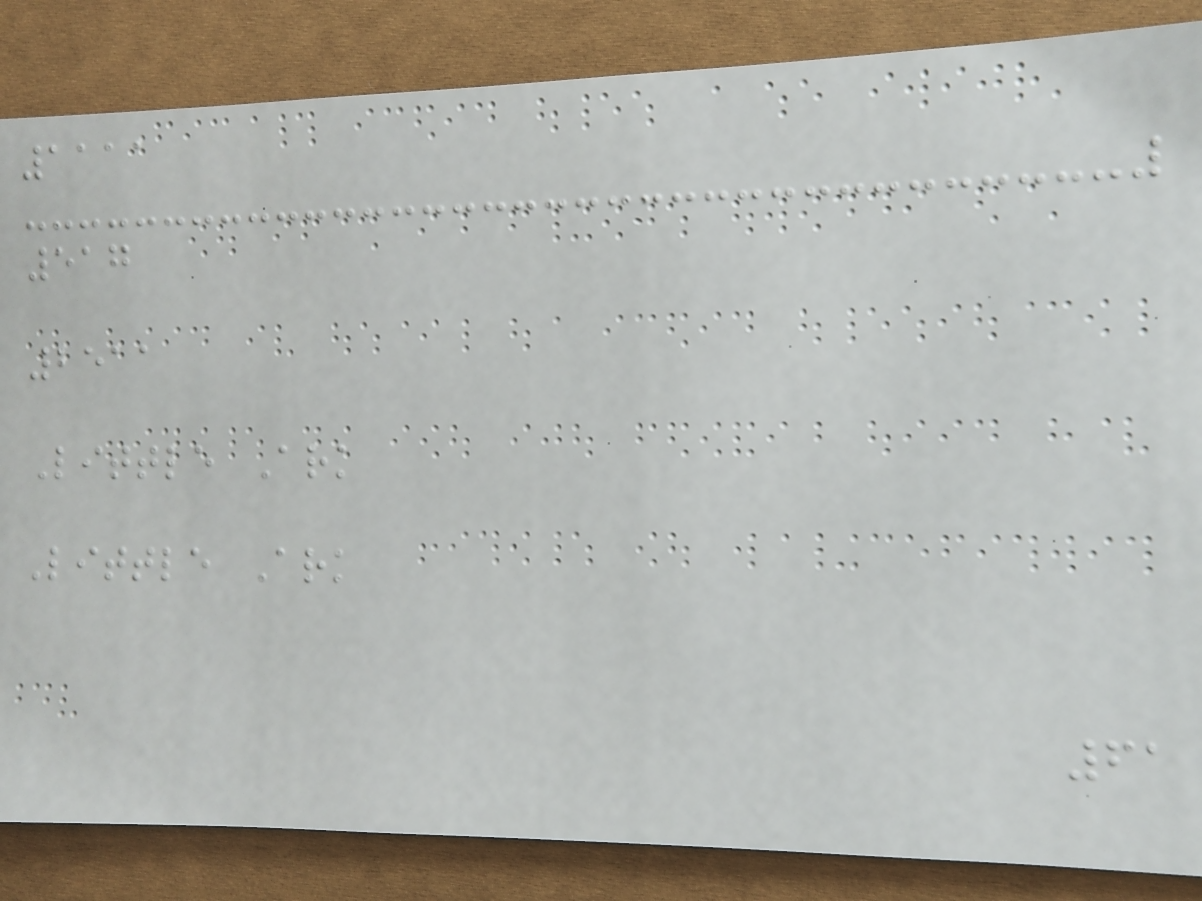1111
517
2511
Little Ark
Little Ark
61
